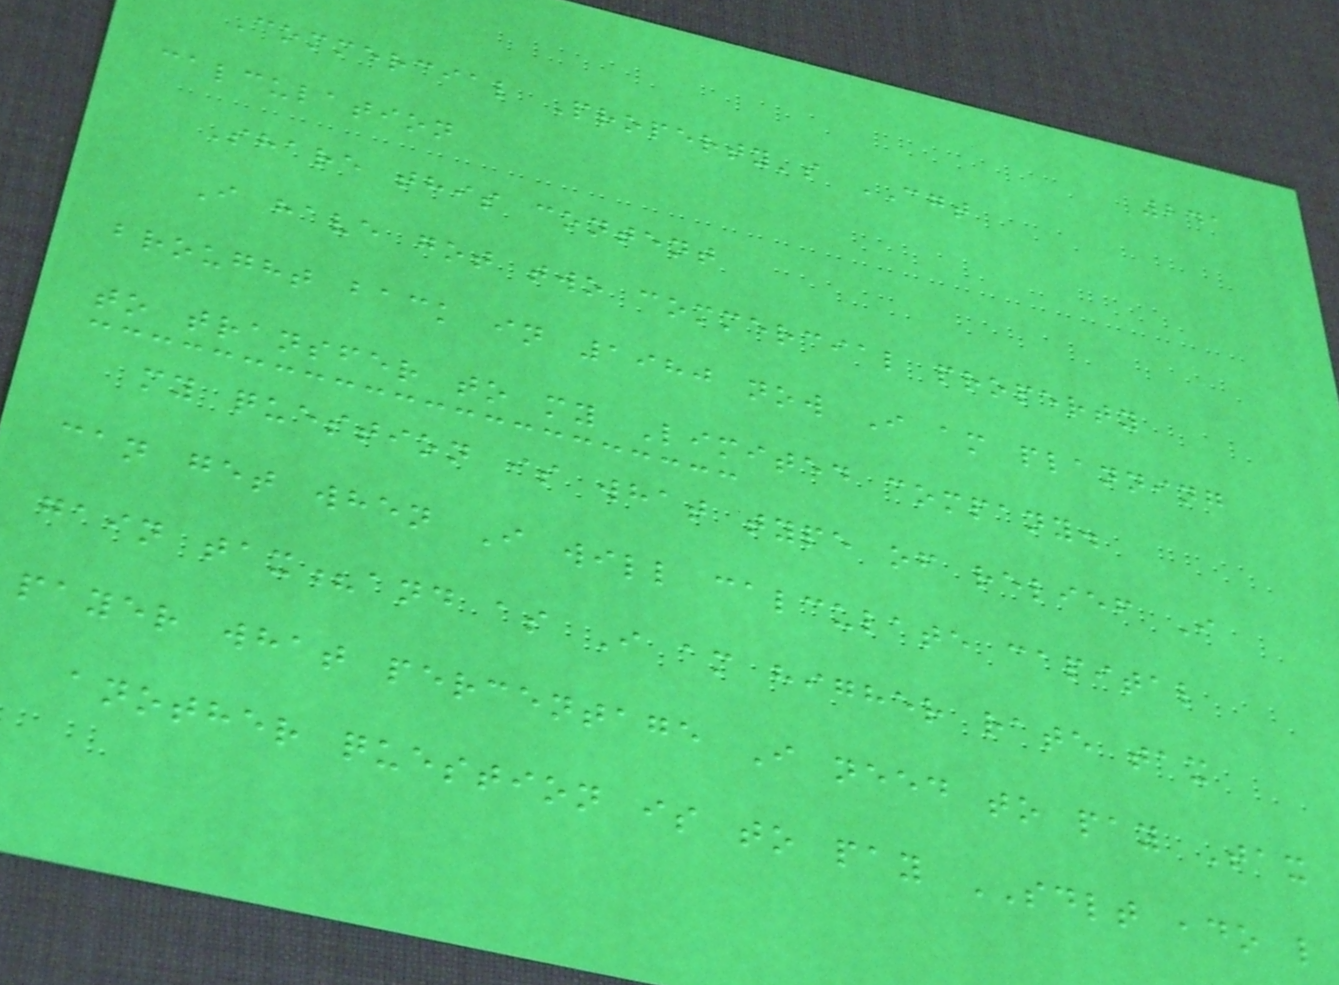241
Commercial Property's CGT
calculation
Share this content
I have got two commercial property
brought back in 1980 now I am planning
to transfer to my Limited company.
my question is what type of relief I
can get when I will calculate capital
gain tax?and as I am higher rate tax
payer what percentage I need to pay Tax
another question is to pay SDLT ,do l
